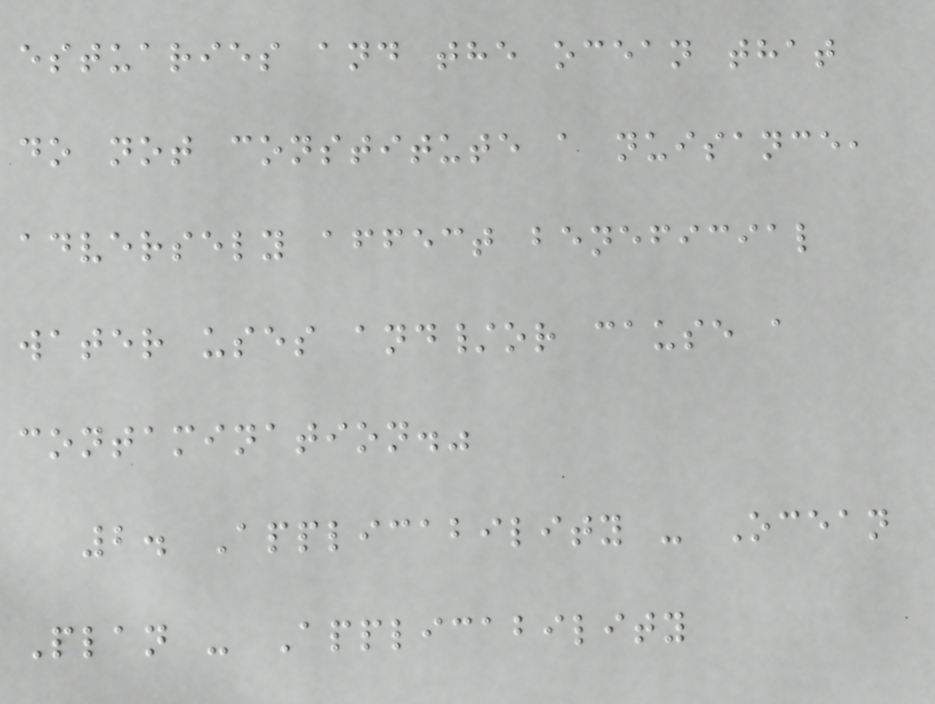estuaries and the ocean that
do not constitute a nuisance,
adversely affect beneficial
water uses and/or cause a
contamination."
2. Applicability - Ocean
Plan - Applicability
